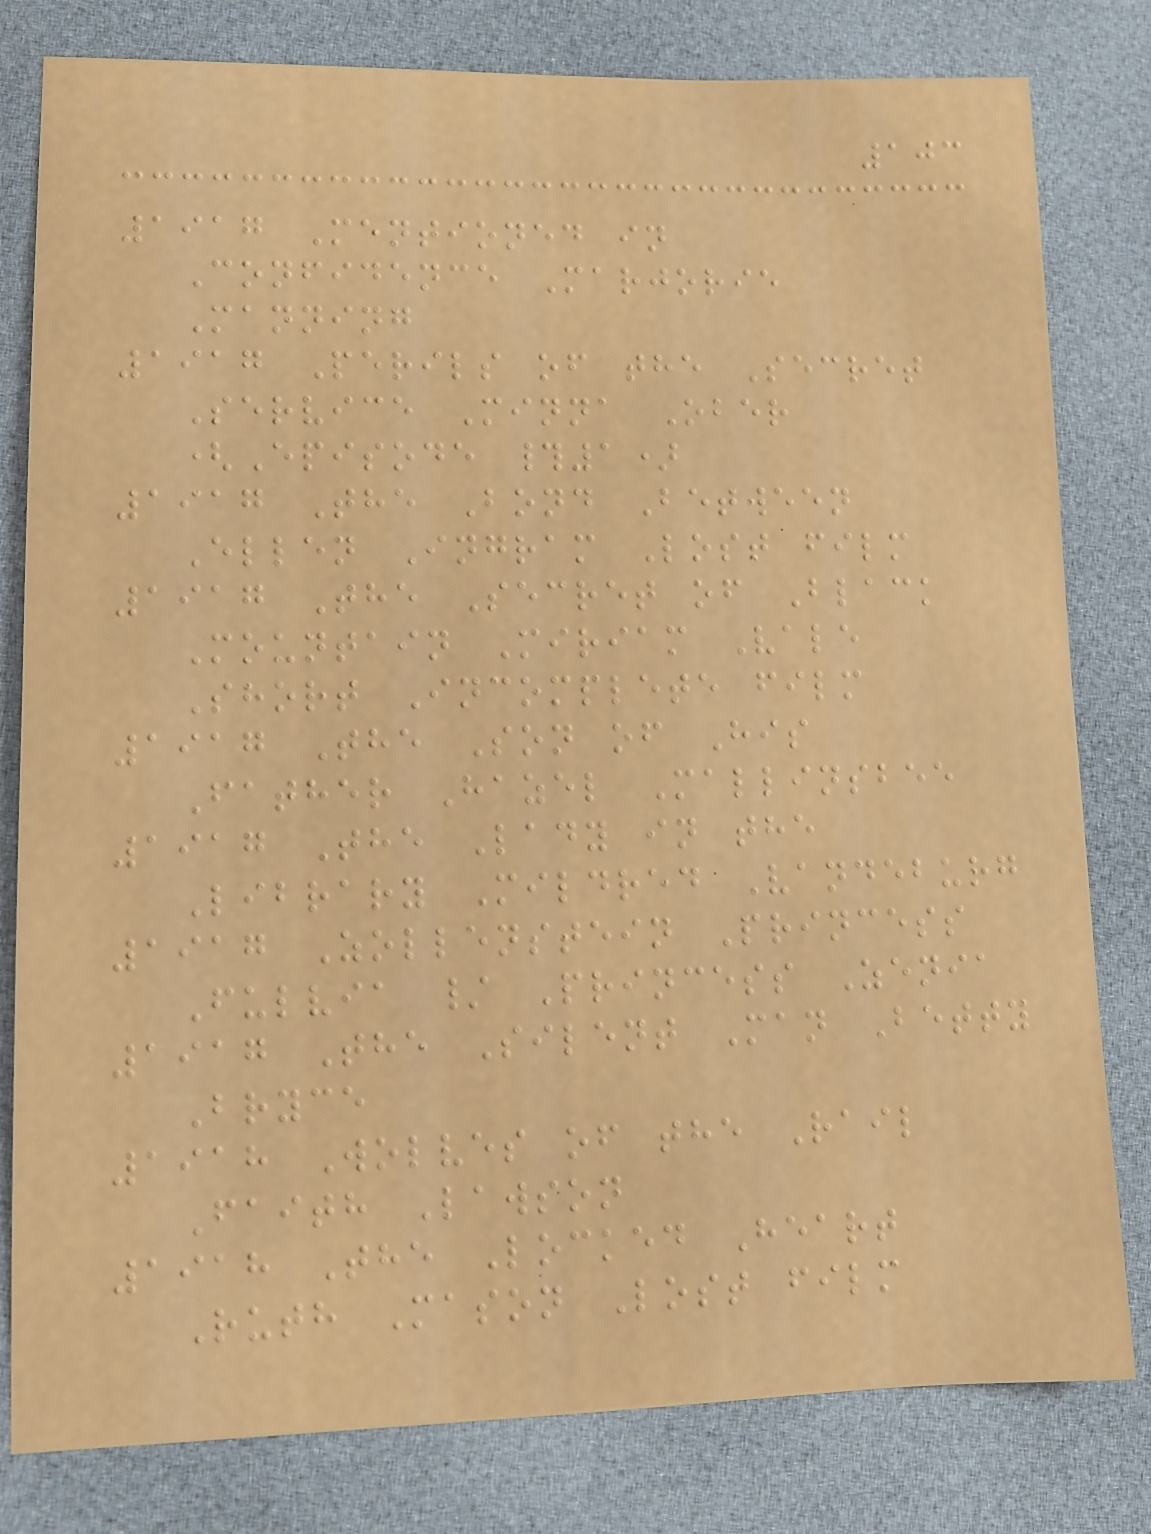103
1917 Mentioned in
Confidence Marjorie
Manning
1917 Perils of the Secret
Service Minna Ober
(Episode #1)
1917 The Bond Between
Ellen Ingram Lost film
1917 The Secret of Black
Mountain Miriam Vale
Short Incomplete film
1917 The Son of His
Father Hazel Mallinsbee
1917 The Lady in the
Library Mildred Vandeburg
1917 Zollenstein Princess
Fulvia / Princess Zenia
1917 The Silent Man Betty
Bryce
1918 Wolves of the Rail
Faith Lawson
1918 The Locked Heart
Ruth Mason Lost film
